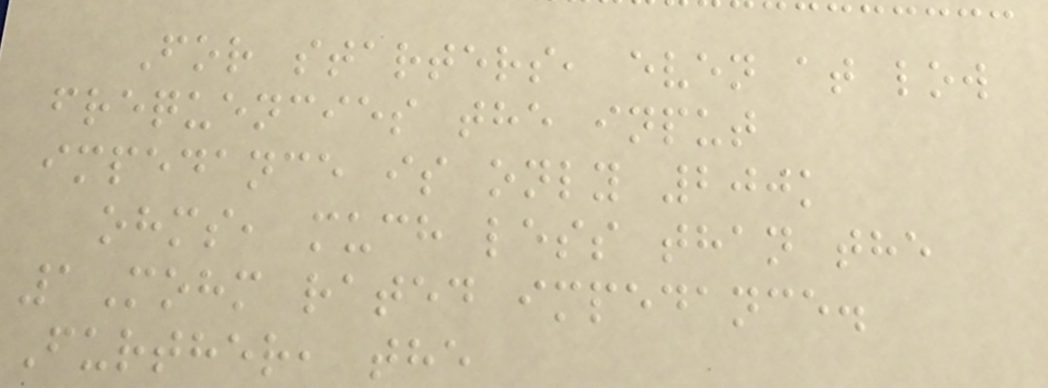For starters, even at low
frequencies the input
impedance is only 200k
ohms, much less than the
1Mohm rated impedance.
Further, the
